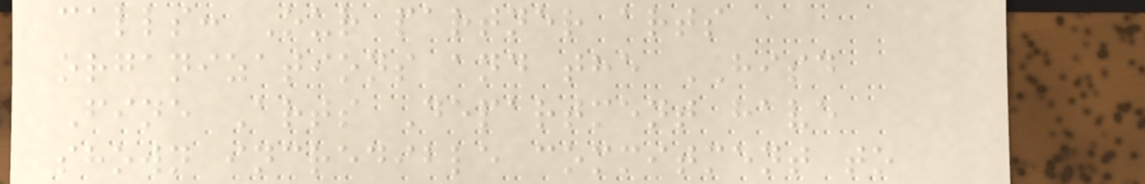calls: Our partner arts
organizations and the HISD
Fine Arts Department have
shown incredible commitment to
